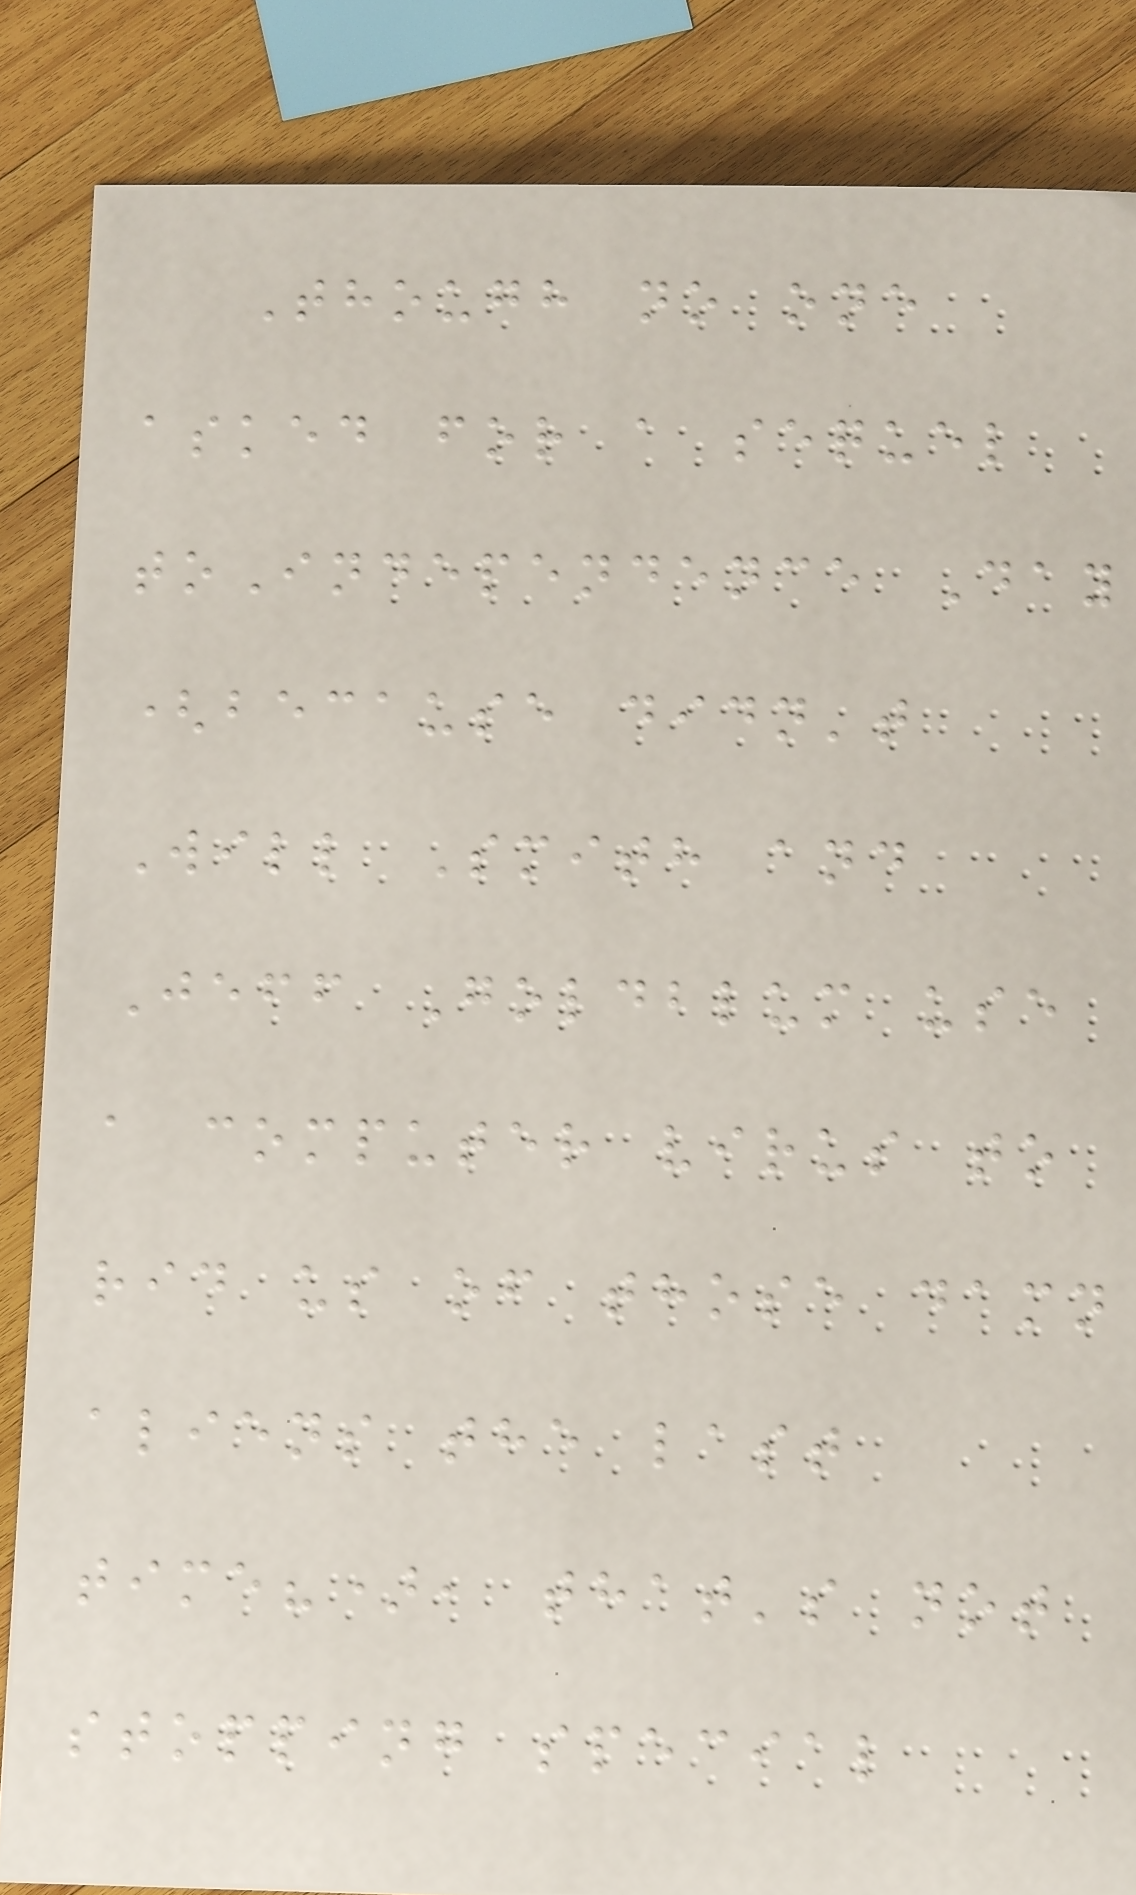Though no one
asked for a sequel
toIndependence Day
(because didn't
Will Smith and
Jeff Goldblum use
a computer virus to
rid us of those damn
aliens the last
time?), that's not
stopping special
